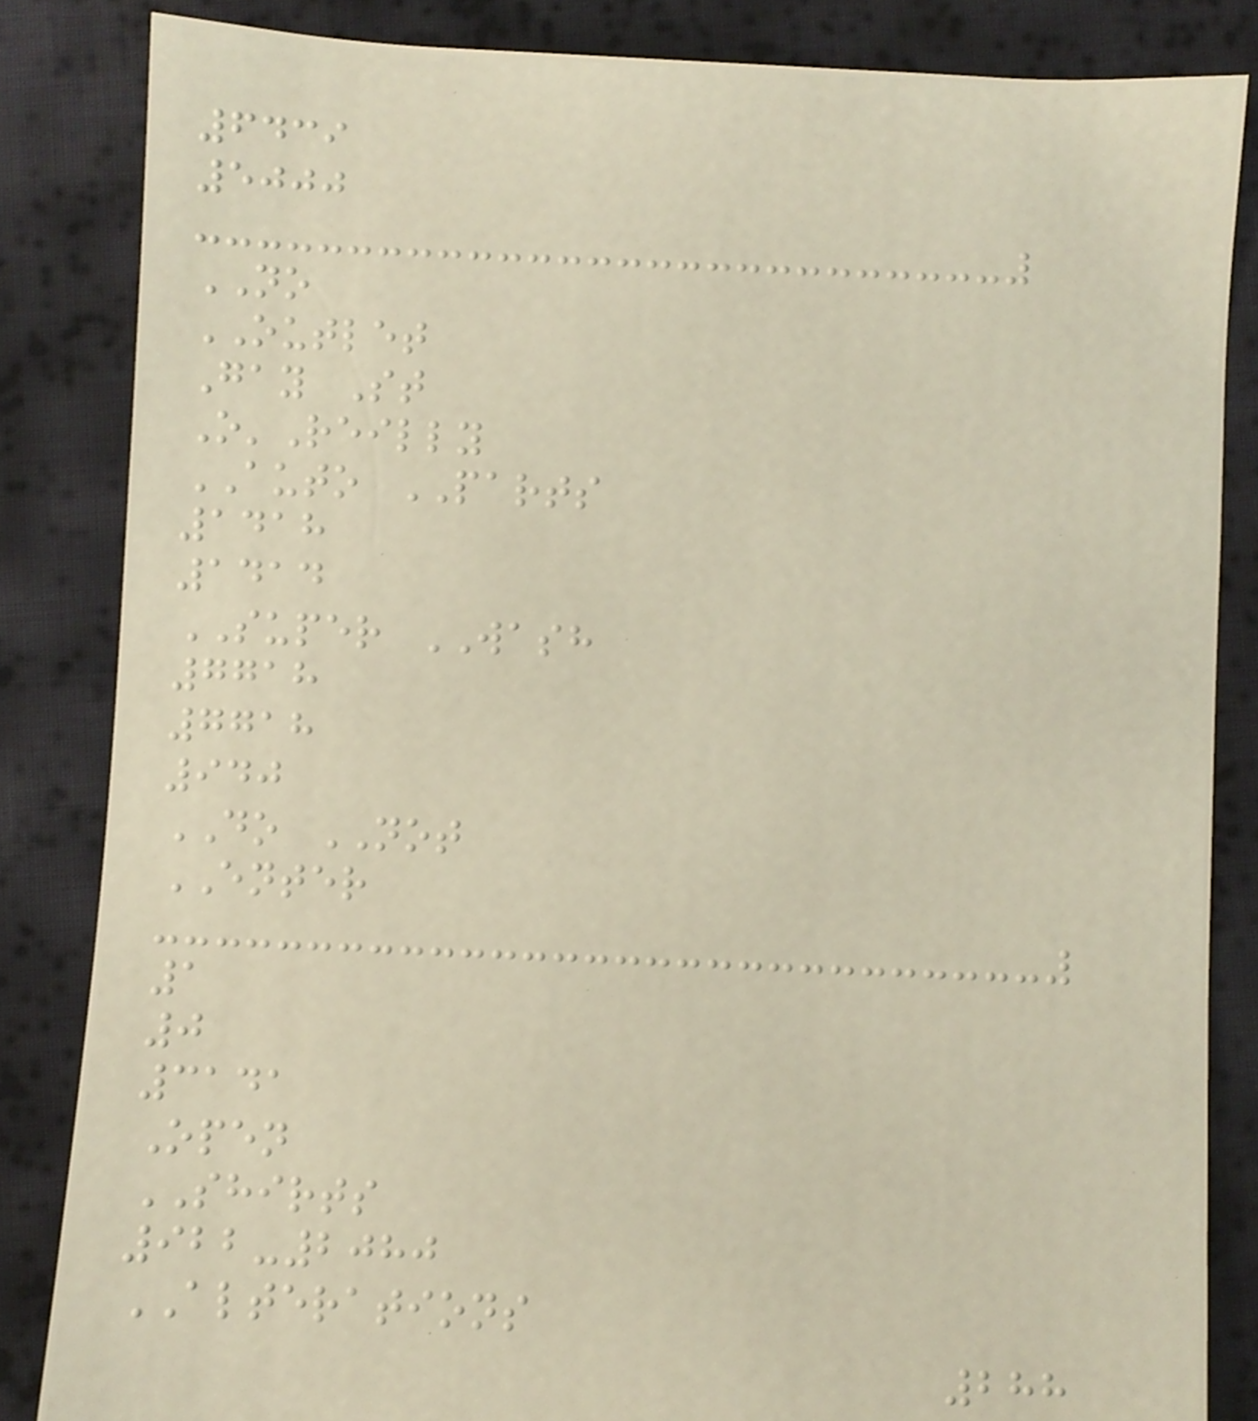6439
5000
NO
OUTLET
Gay St
O'Reilly
AUTO PARTS
1418
1414
SUPER WASH
7718
7718
940
DO NOT
ENTER
1
0
3141
Open
SHIRTS
922-2080
ALTERATIONS
288
